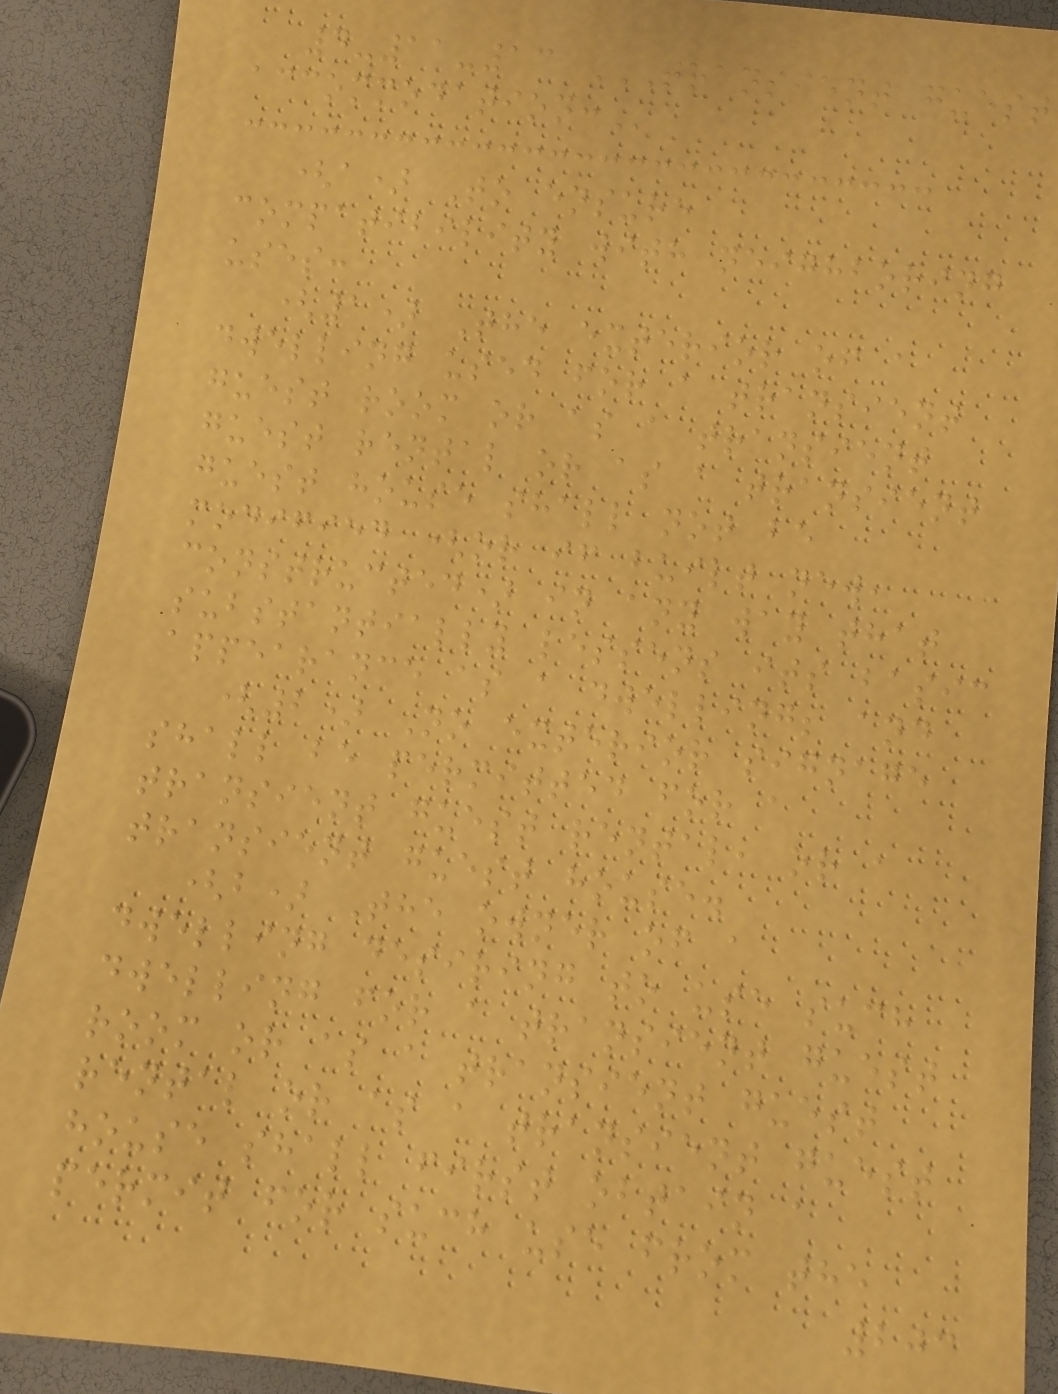4-11-13 TRANSIENT GUEST
ACCOMMODATION:
(a) To ensure
compatibility with neighboring
uses:
(1) The exterior of a
dwelling used for a transient
guest room or as a transient
guest rental or as a transient
guest house shall not be
modified (or if built new,
constructed) in any way that
substantially lessens its basic
appearance as a dwelling; and
(2) No exterior signage
shall be permitted for a
transient guest rental, or a
transient guest house.
(b) The owner of a
dwelling desiring to use such
dwelling for a transient guest
room or as a transient guest
rental or as a transient guest
house shall first obtain a
permit for such use from the
203
